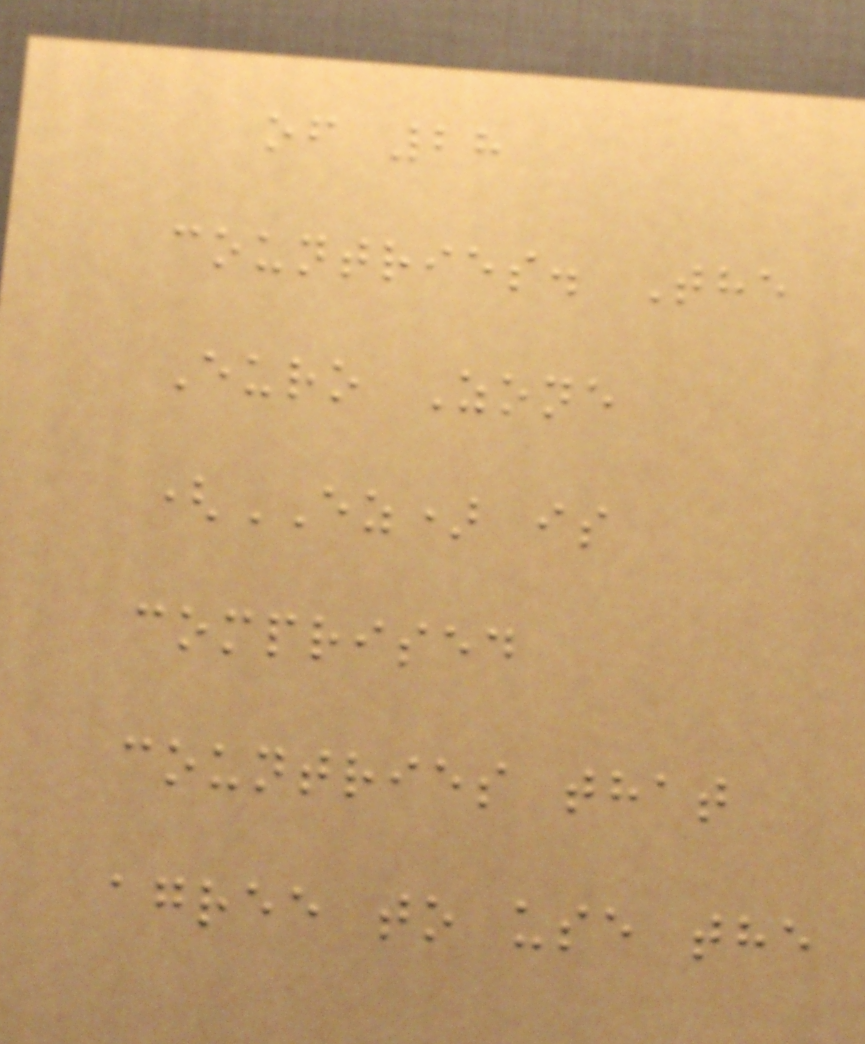of 28
countries. The
Euro Zone
(EZ) is
comprised
countries that
agree to use the
